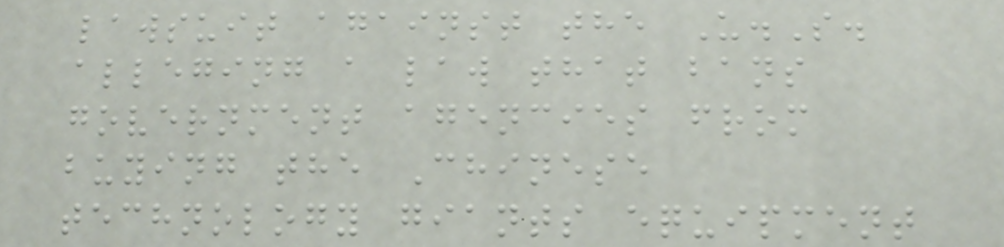lawsuit against the U.S.
alleging a law that bans
government agencies from
buying the Chinese
technology giants equipment
